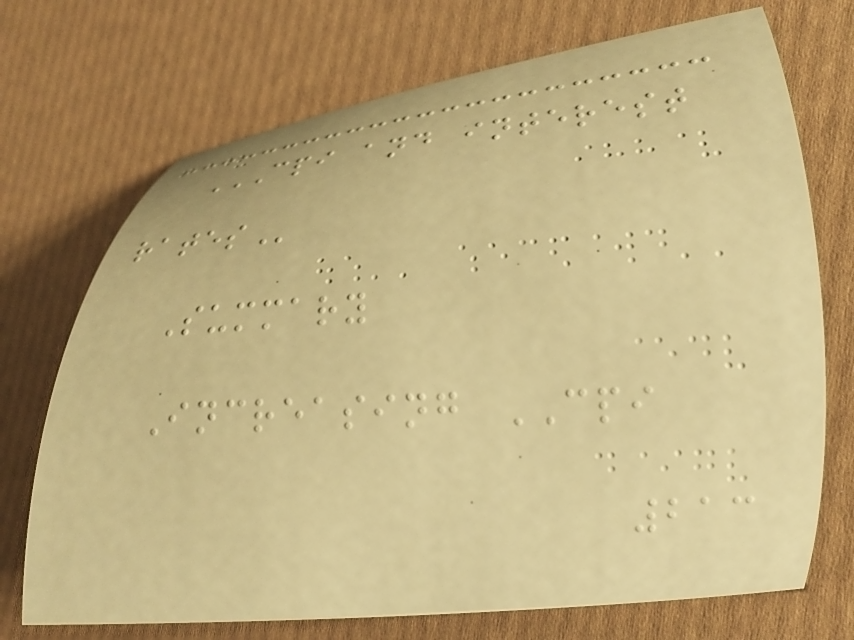CPI AND INTEREST
RATES
Summary
Increasing CPI
213
